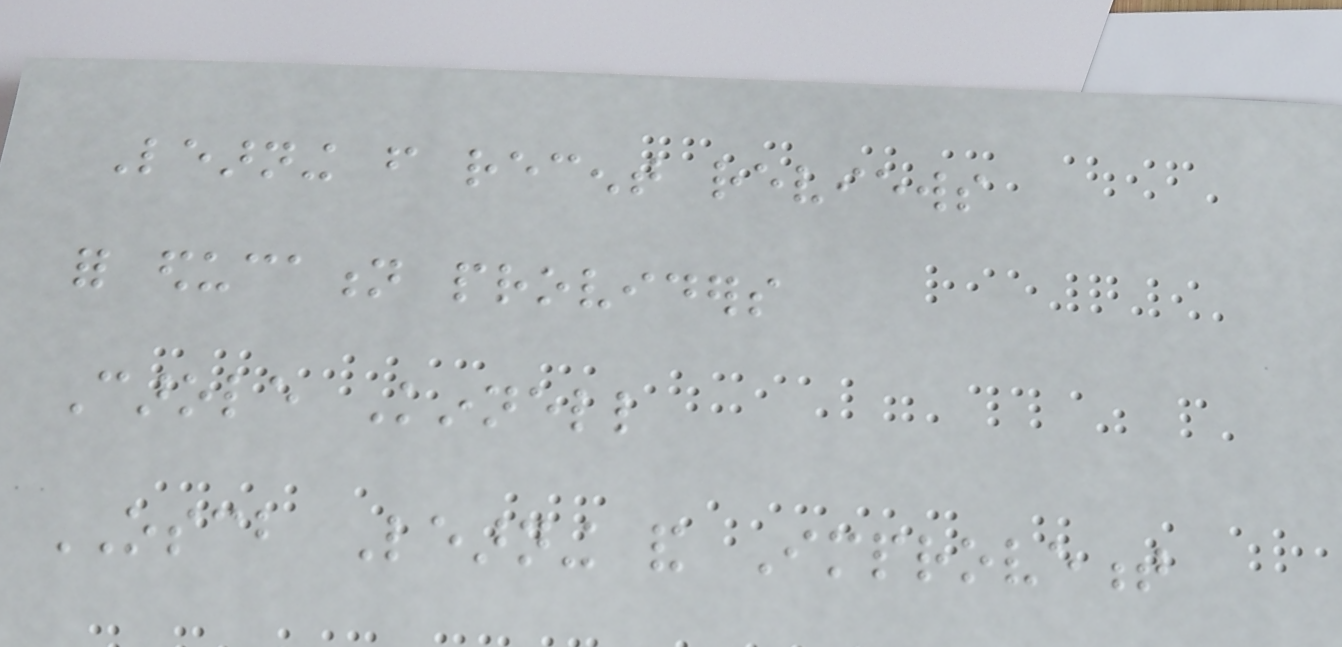Learning from recent reviews
for education providers
Carole Kinnell
OSCB Learning and Improvement
